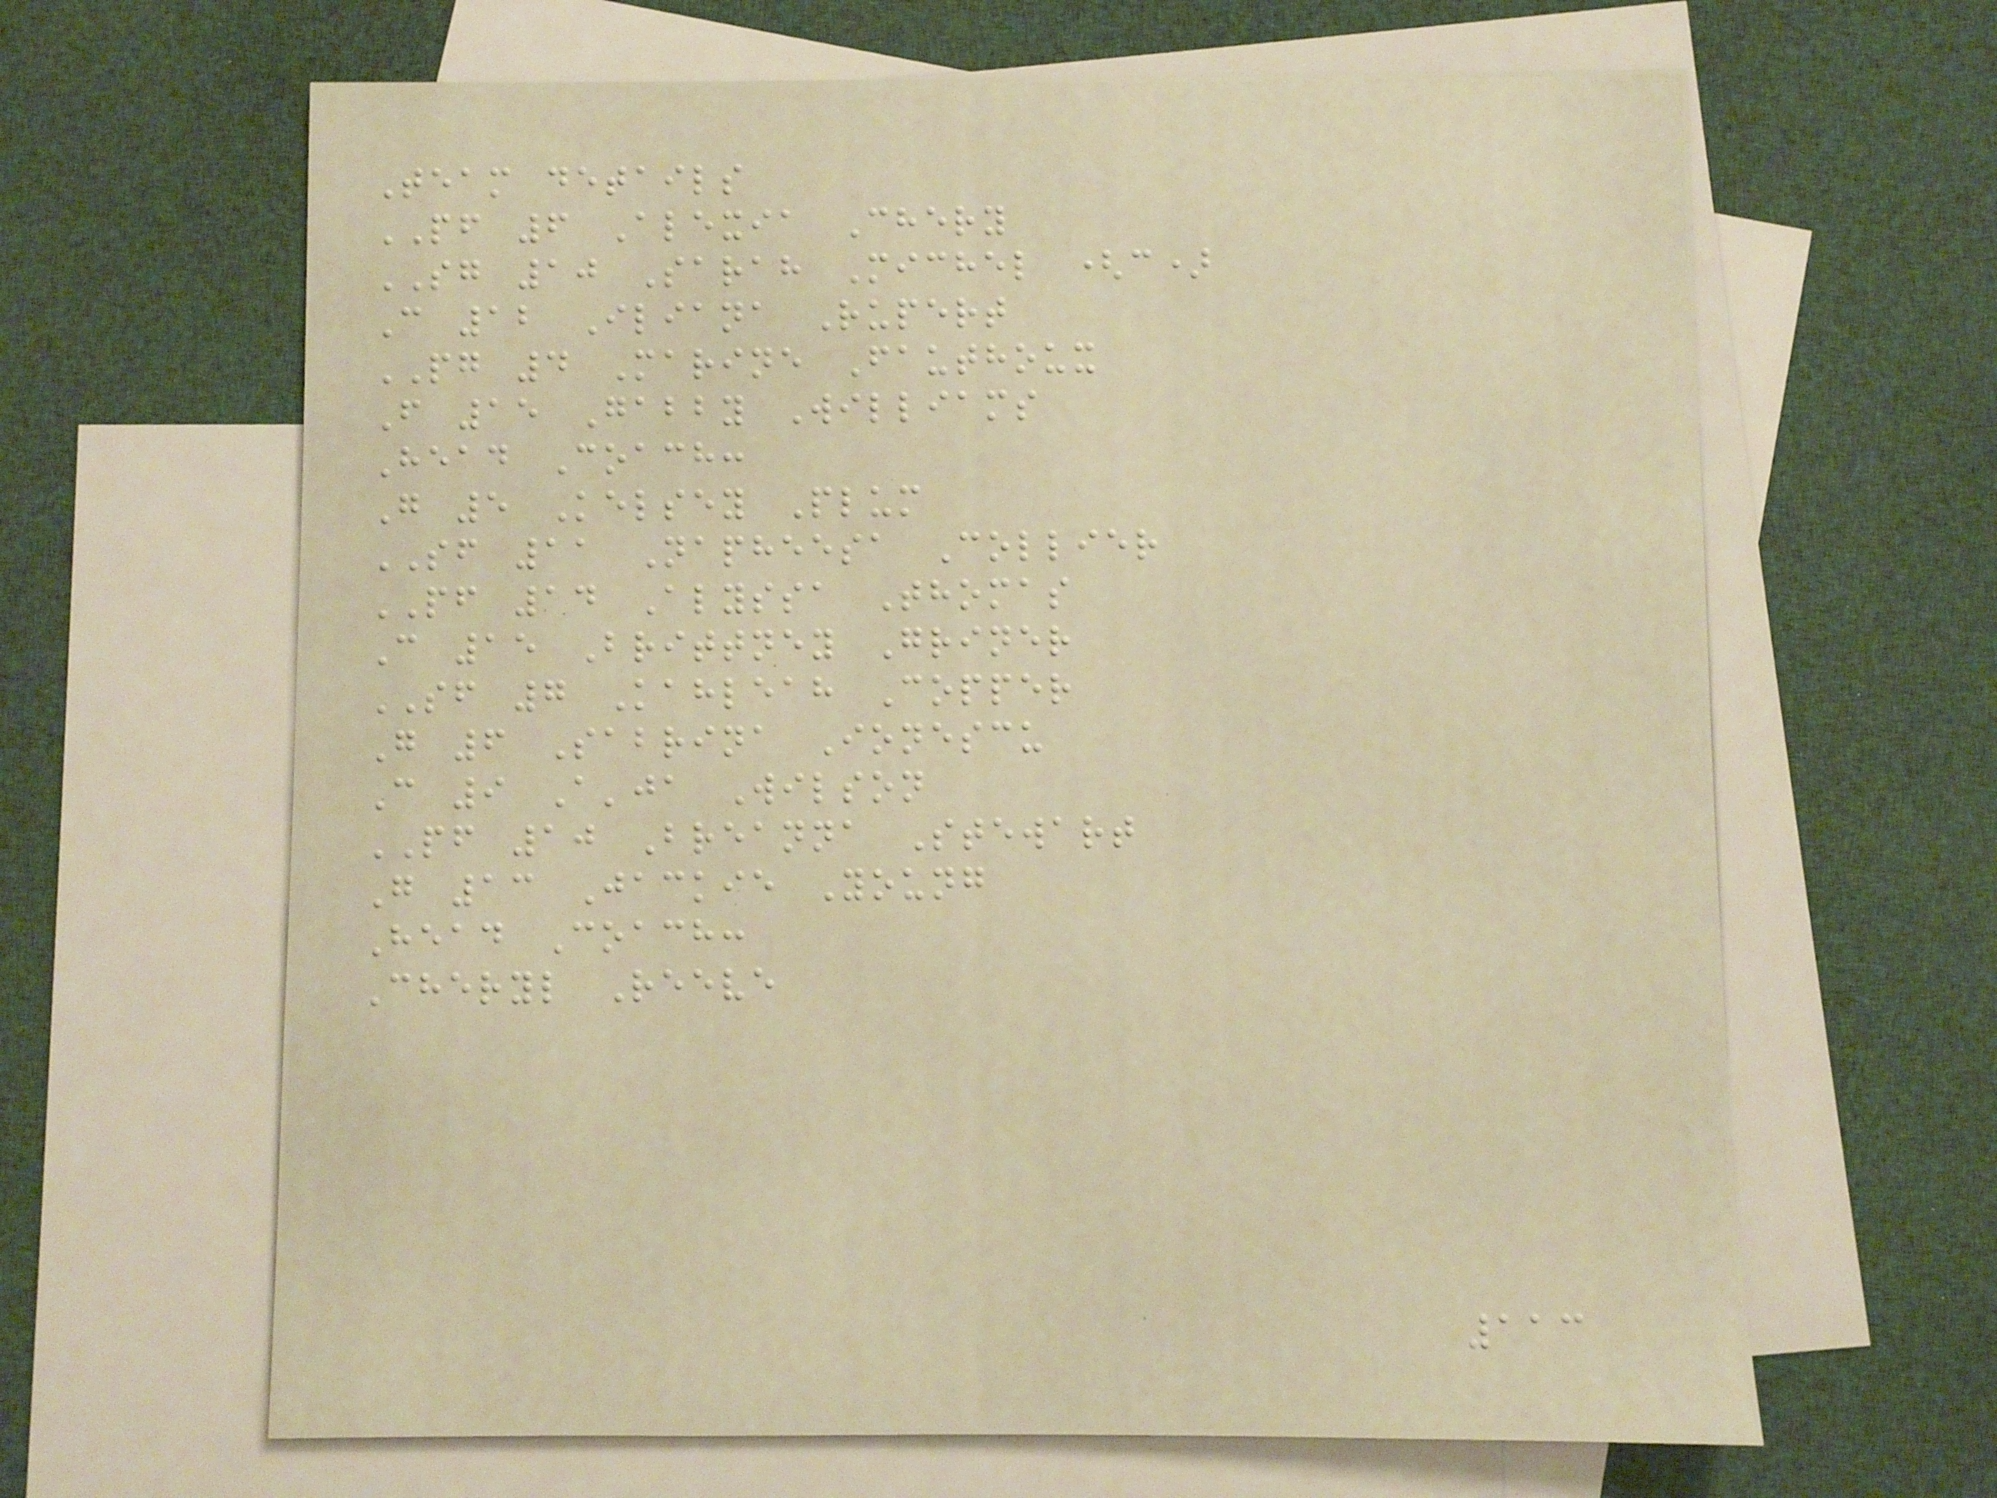Team details
PF 6 Alexia Chery
SG 10 Sarah Michel (c)
C 12 Iliana Rupert
PG 4 Marine Fauthoux
F 15 Gabby Williams
Head Coach:
G 5 Kelsey Plum
SF 11 Napheesa Collier
PF 14 Alyssa Thomas
C 15 Brittney Griner
SF 7 Kahleah Copper
G 6 Sabrina Ionescu
C 9 A'ja Wilson
PF 10 Breanna Stewart
G 13 Jackie Young
Head Coach:
Cheryl Reeve
113
